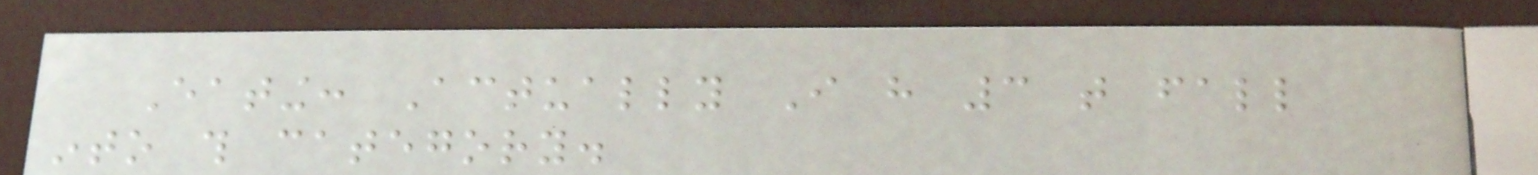Eating: Actually I have 3 that fall
into this category.
